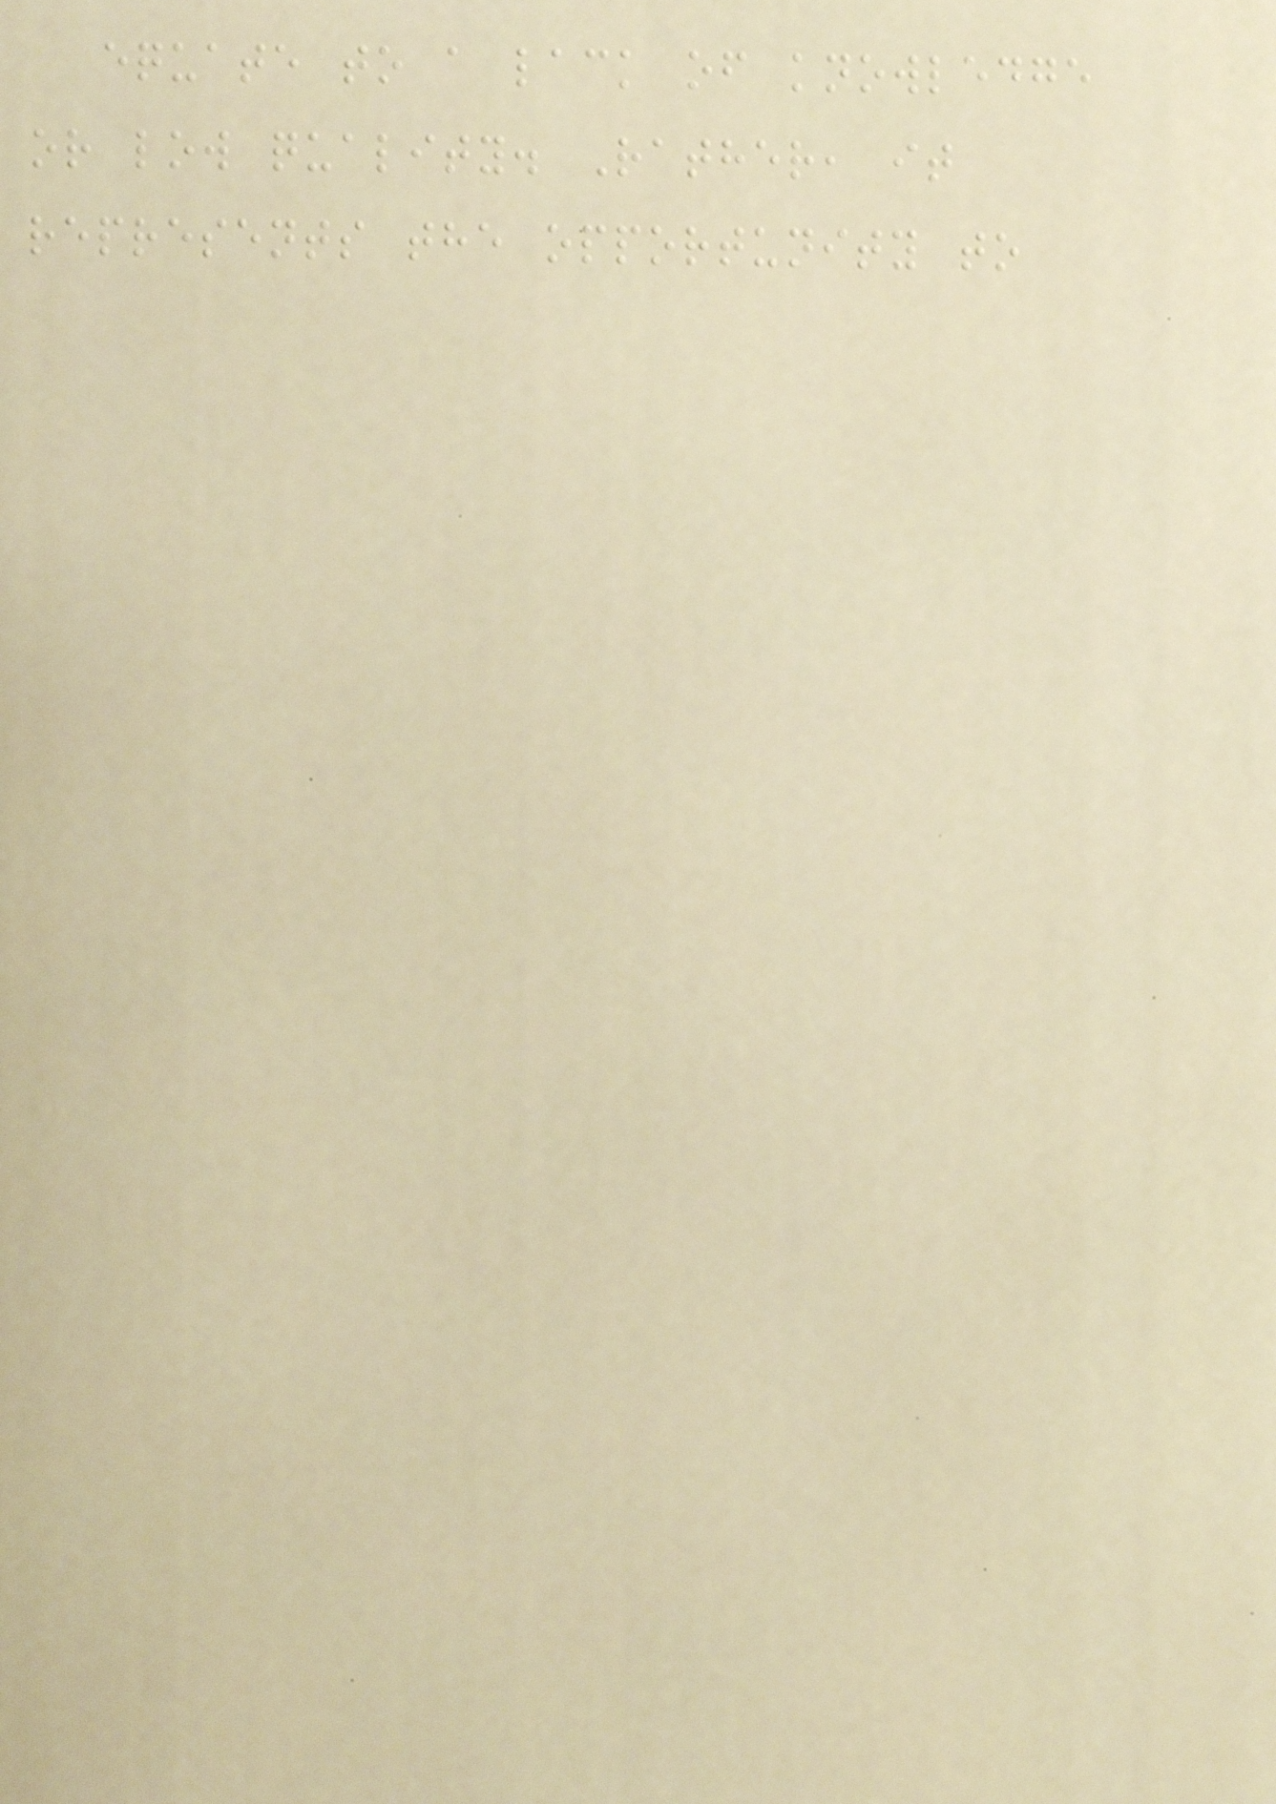equate to a lack of knowledge
or low quality. Rather, it
represents the opportunity to
